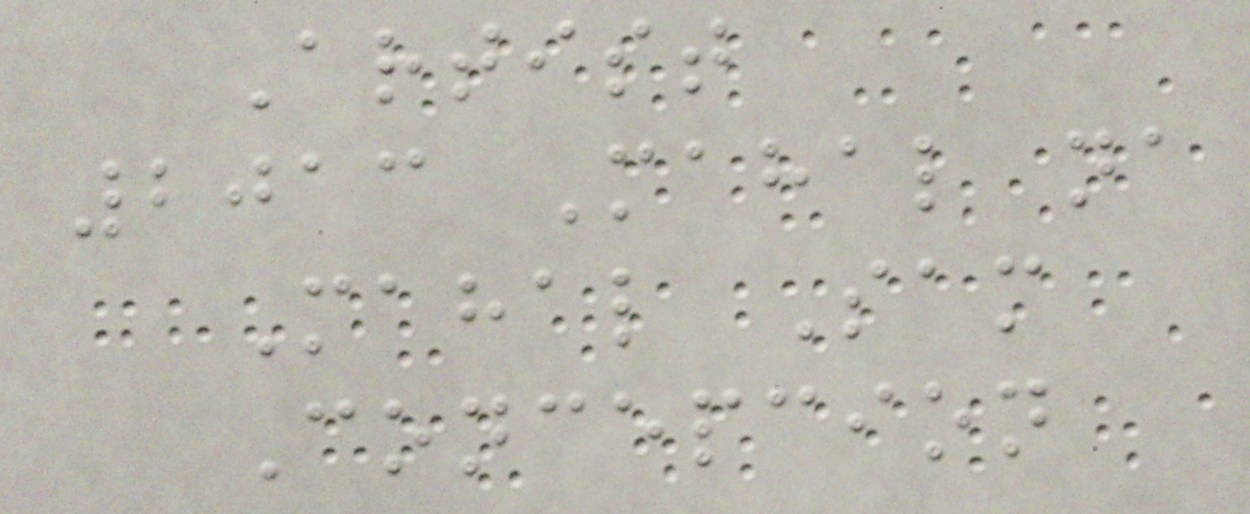Artist
2013 Mahal na
Mahal Sam
Concepcion
